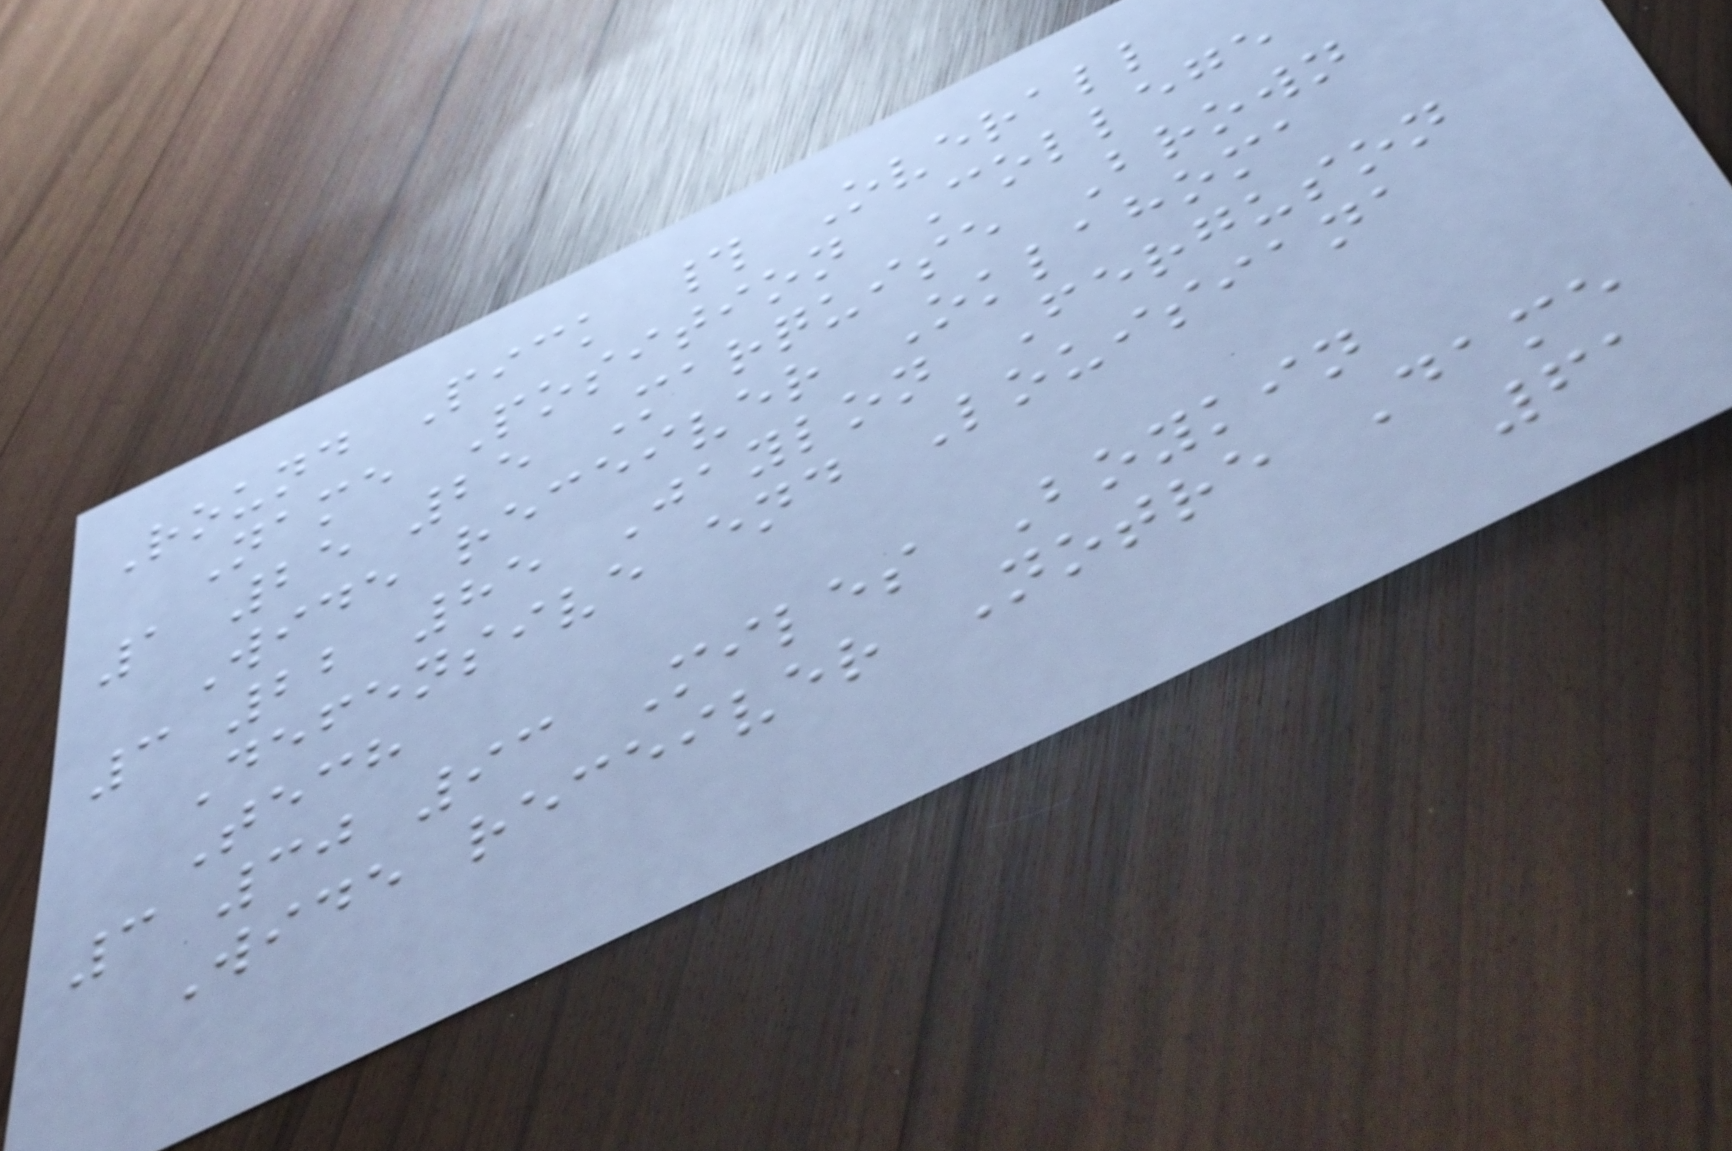Round Pick # Overall
Name Position College
1 25 25 Marquise Brown
Wide receiver Oklahoma
3 22 85 Jaylon Ferguson
Defensive end Louisiana
Tech
3 30 93 Miles Boykin
Wide receiver Notre Dame
61
